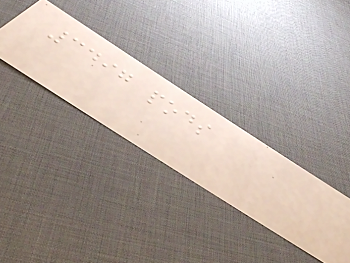3497 pods
